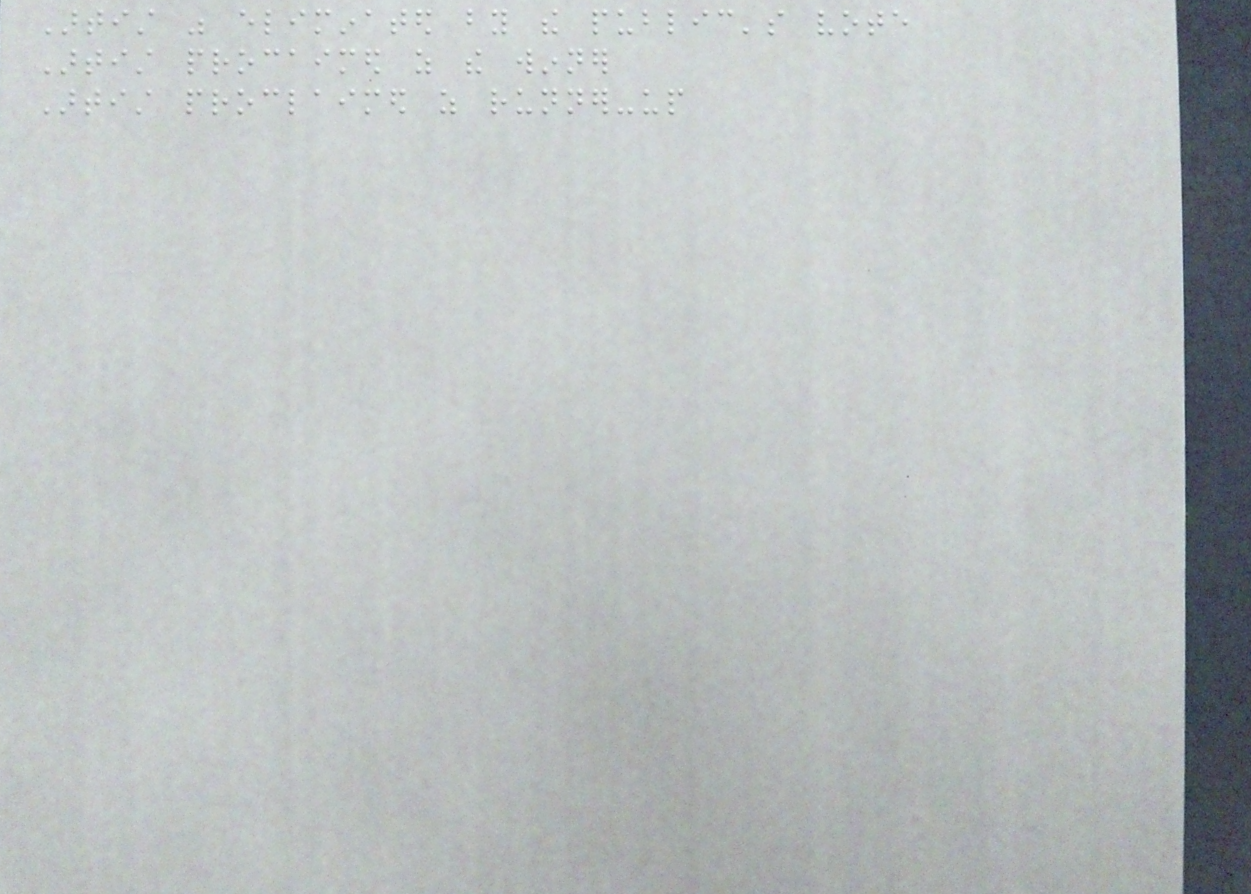Artist was eliminated by the public's vote
Artist procaimed as the winner
Artist proclaimed as runner-up
